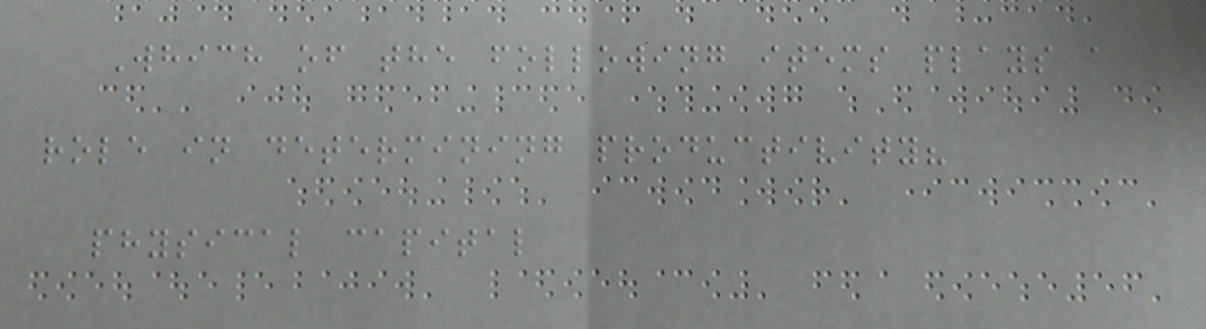Which of the following items plays a
role in determining productivity?
physical capital
